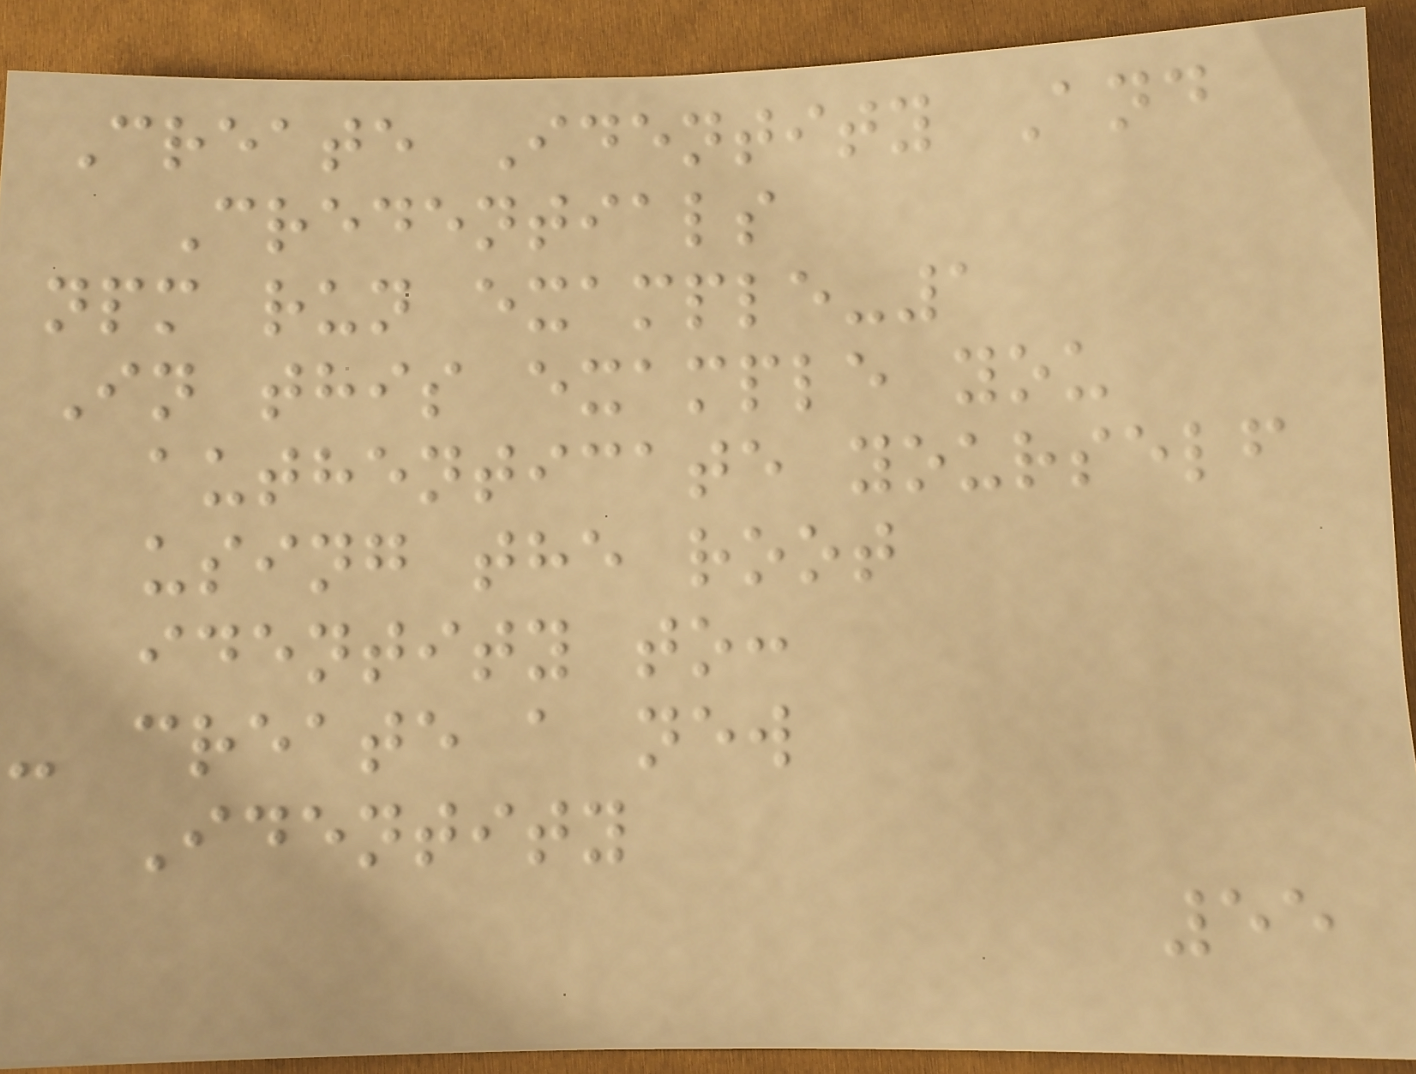Create Identity And
Credentials
npm run example-1
In this example you
authenticate yourself
using the root
identity to:
- create a new
Identity
55
